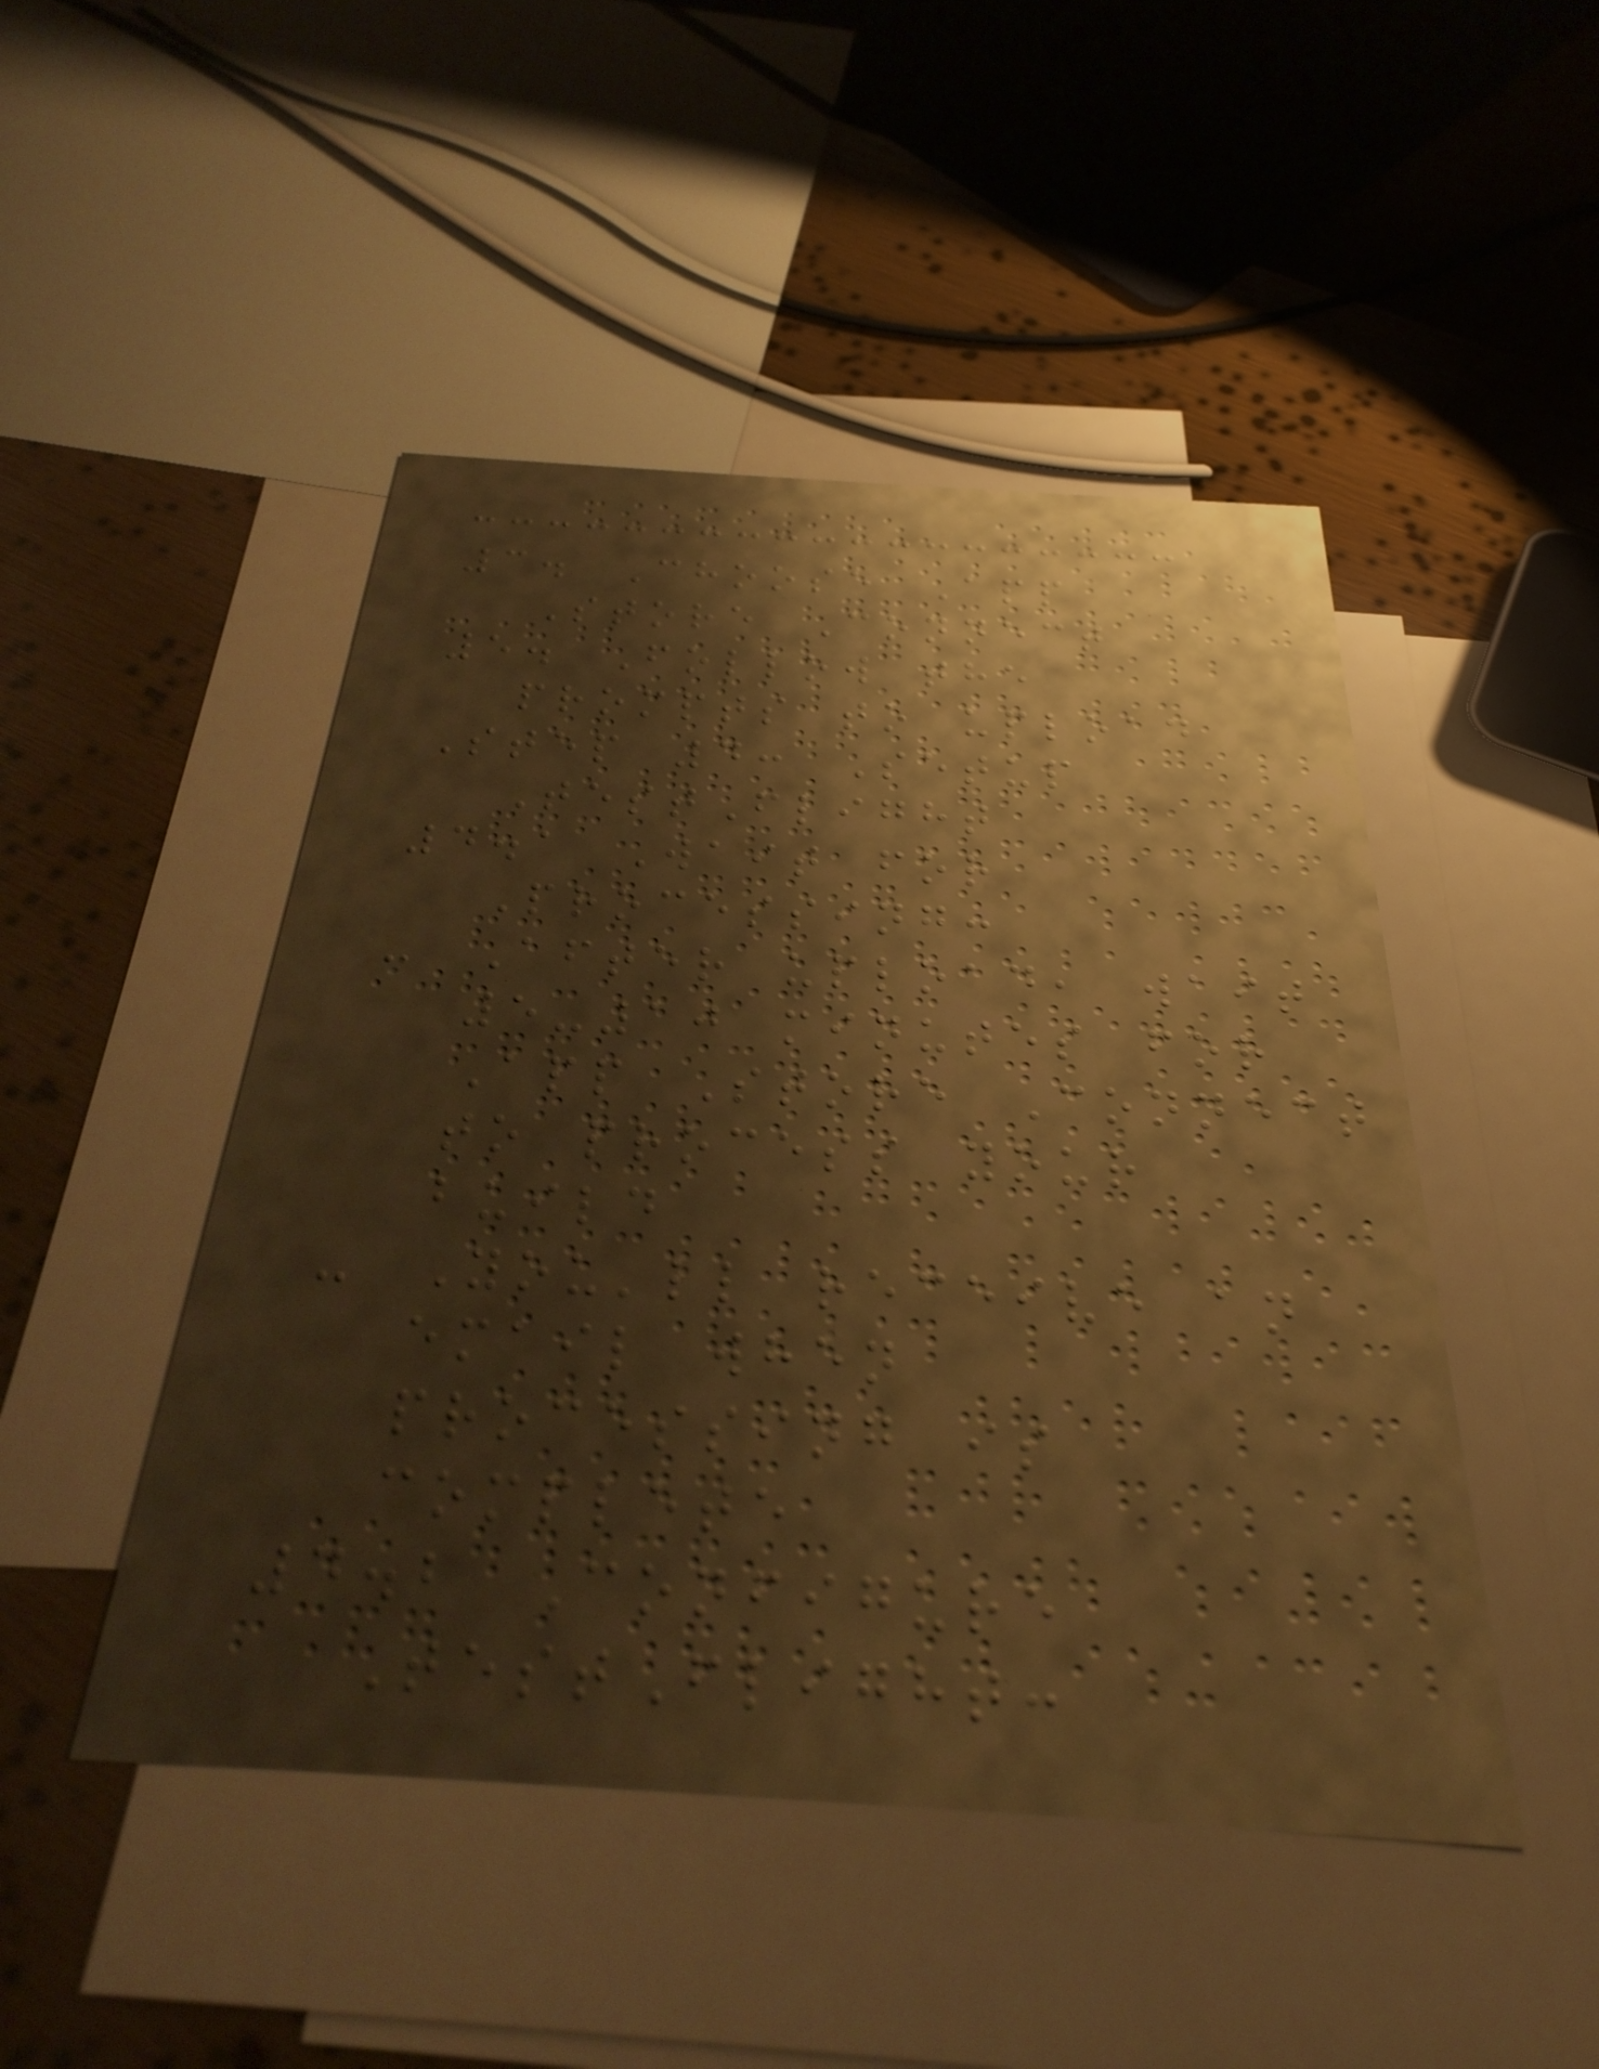3. Choose App
Store Connect
5. Follow the
prompts to upload
Step 4: Setup
TestFlight
4.1 Wait for
Processing:
- After upload, wait
5-10 minutes for
App Store Connect
to process your
build
- You'll receive an
email when
processing is
complete
4.2 Configure
TestFlight:
